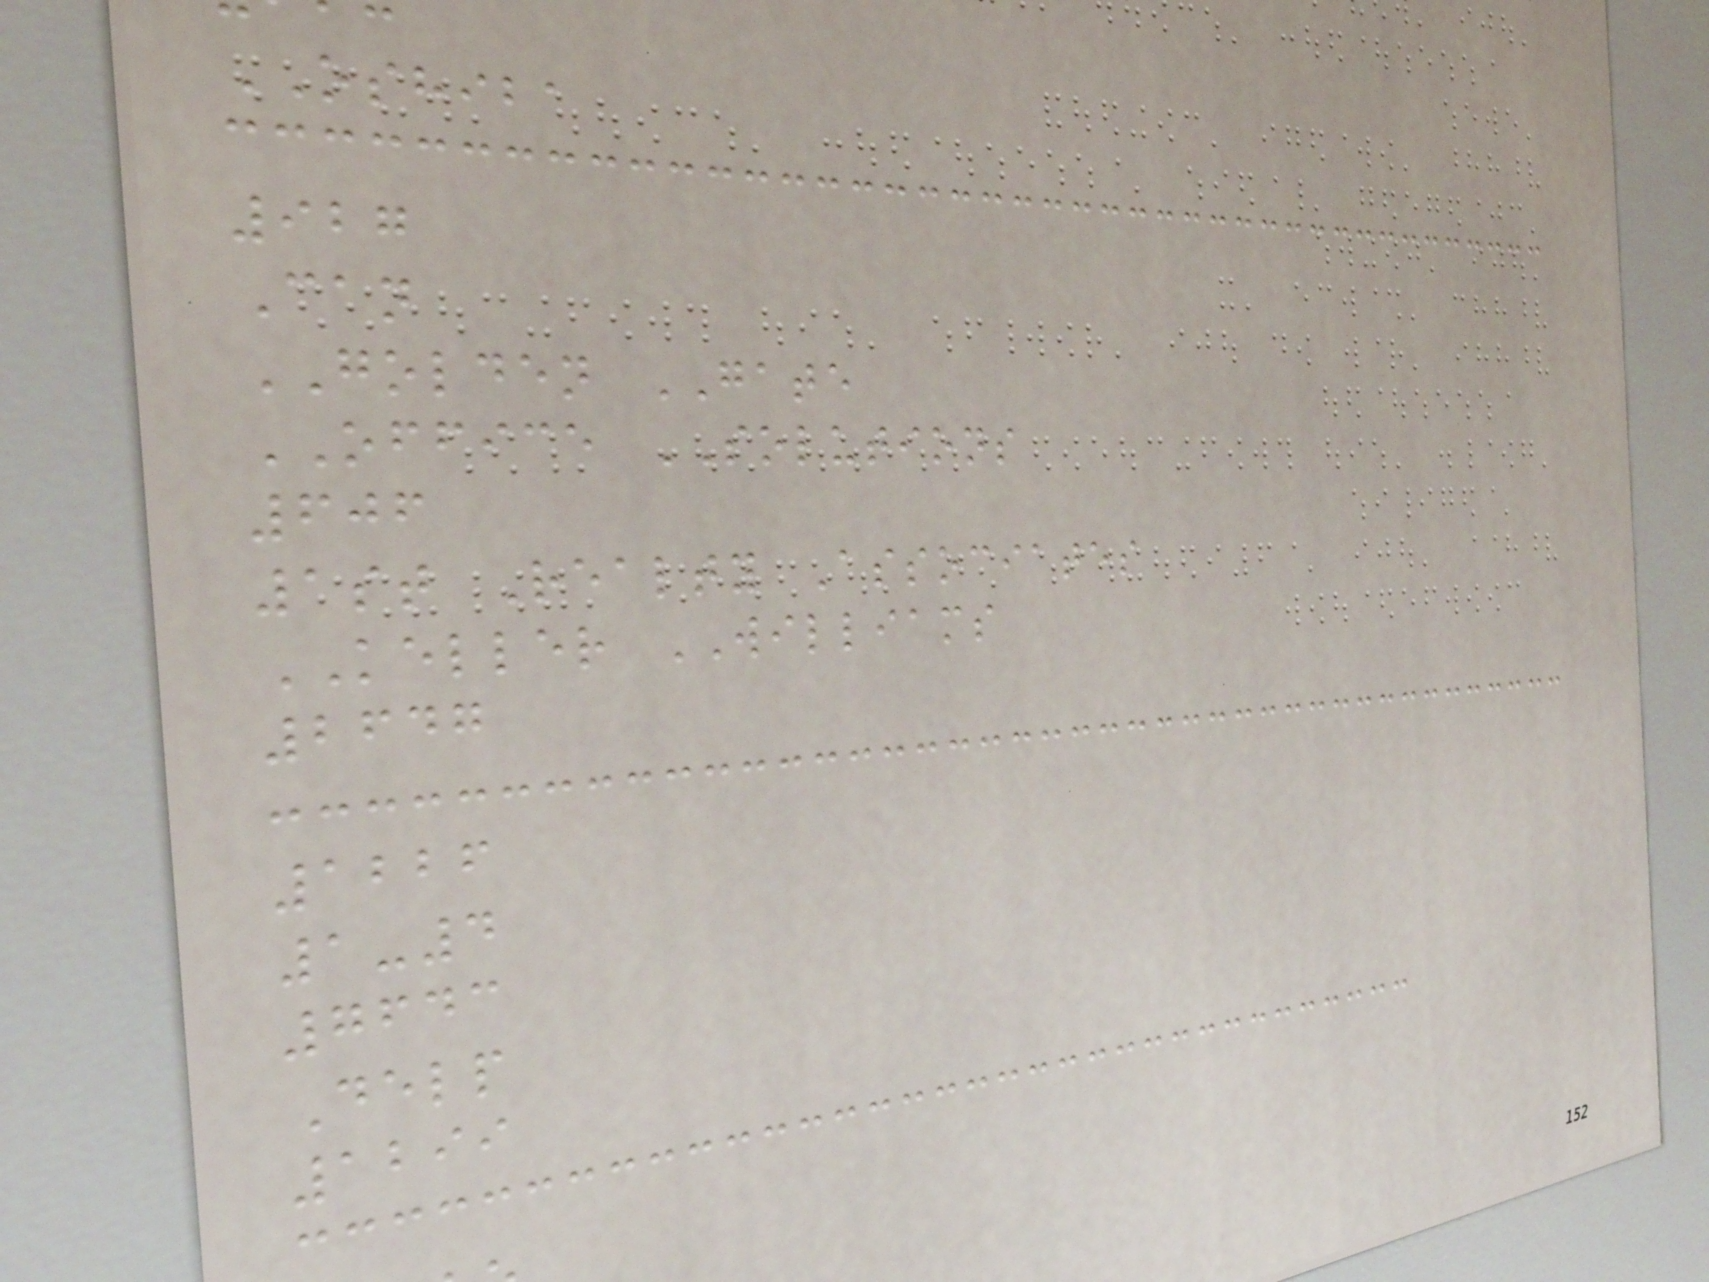OSHIBA
927
Can
GOLDEN GATE
OFFICE SOLUTIONS
606
1st Realty Associates
KELLER WILLIAMS
2647
1226
1-4
7643
Delp
1299
